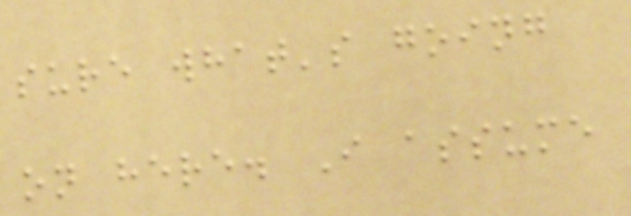sure what's going
on here. I assume
